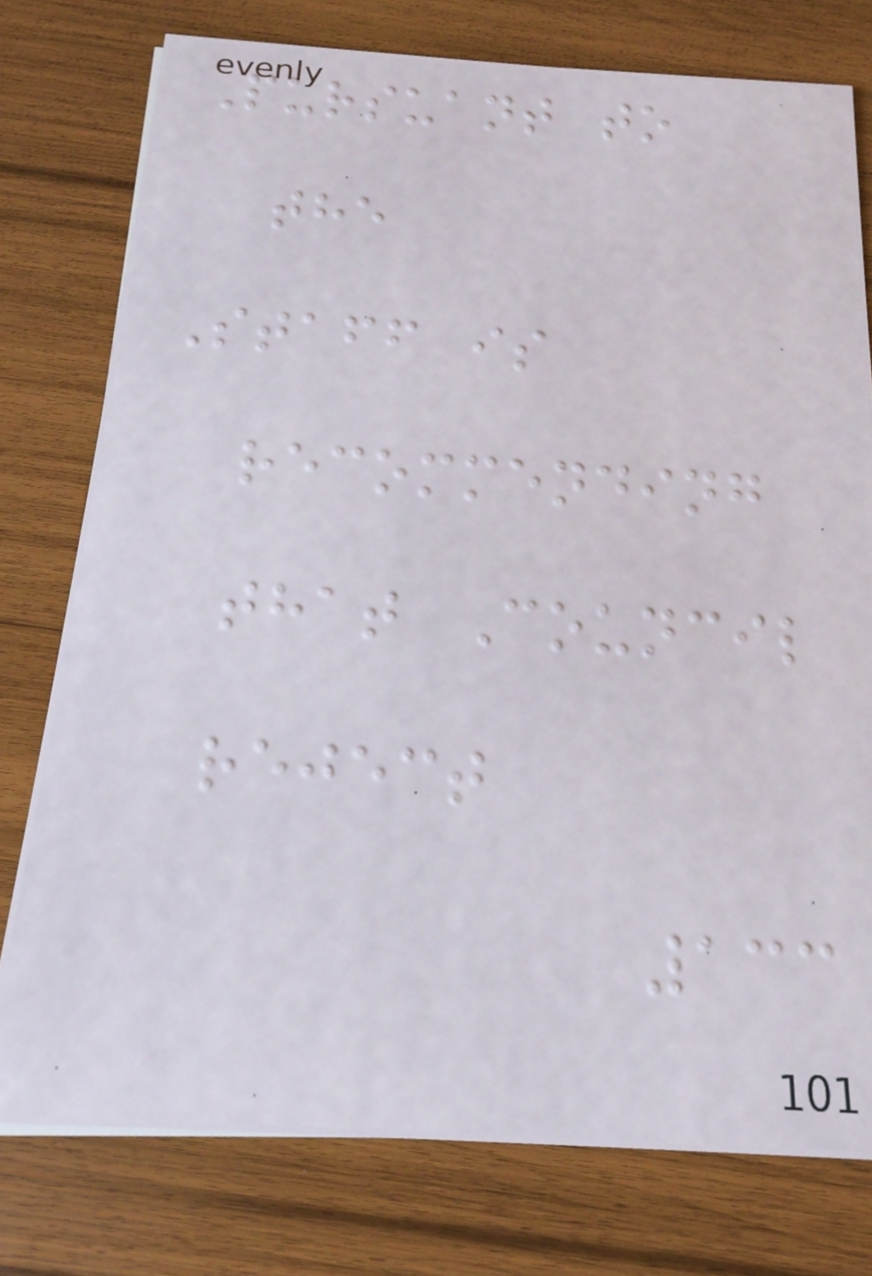Pursuant to
the
Staff is
recommending
that Council
reject
133
